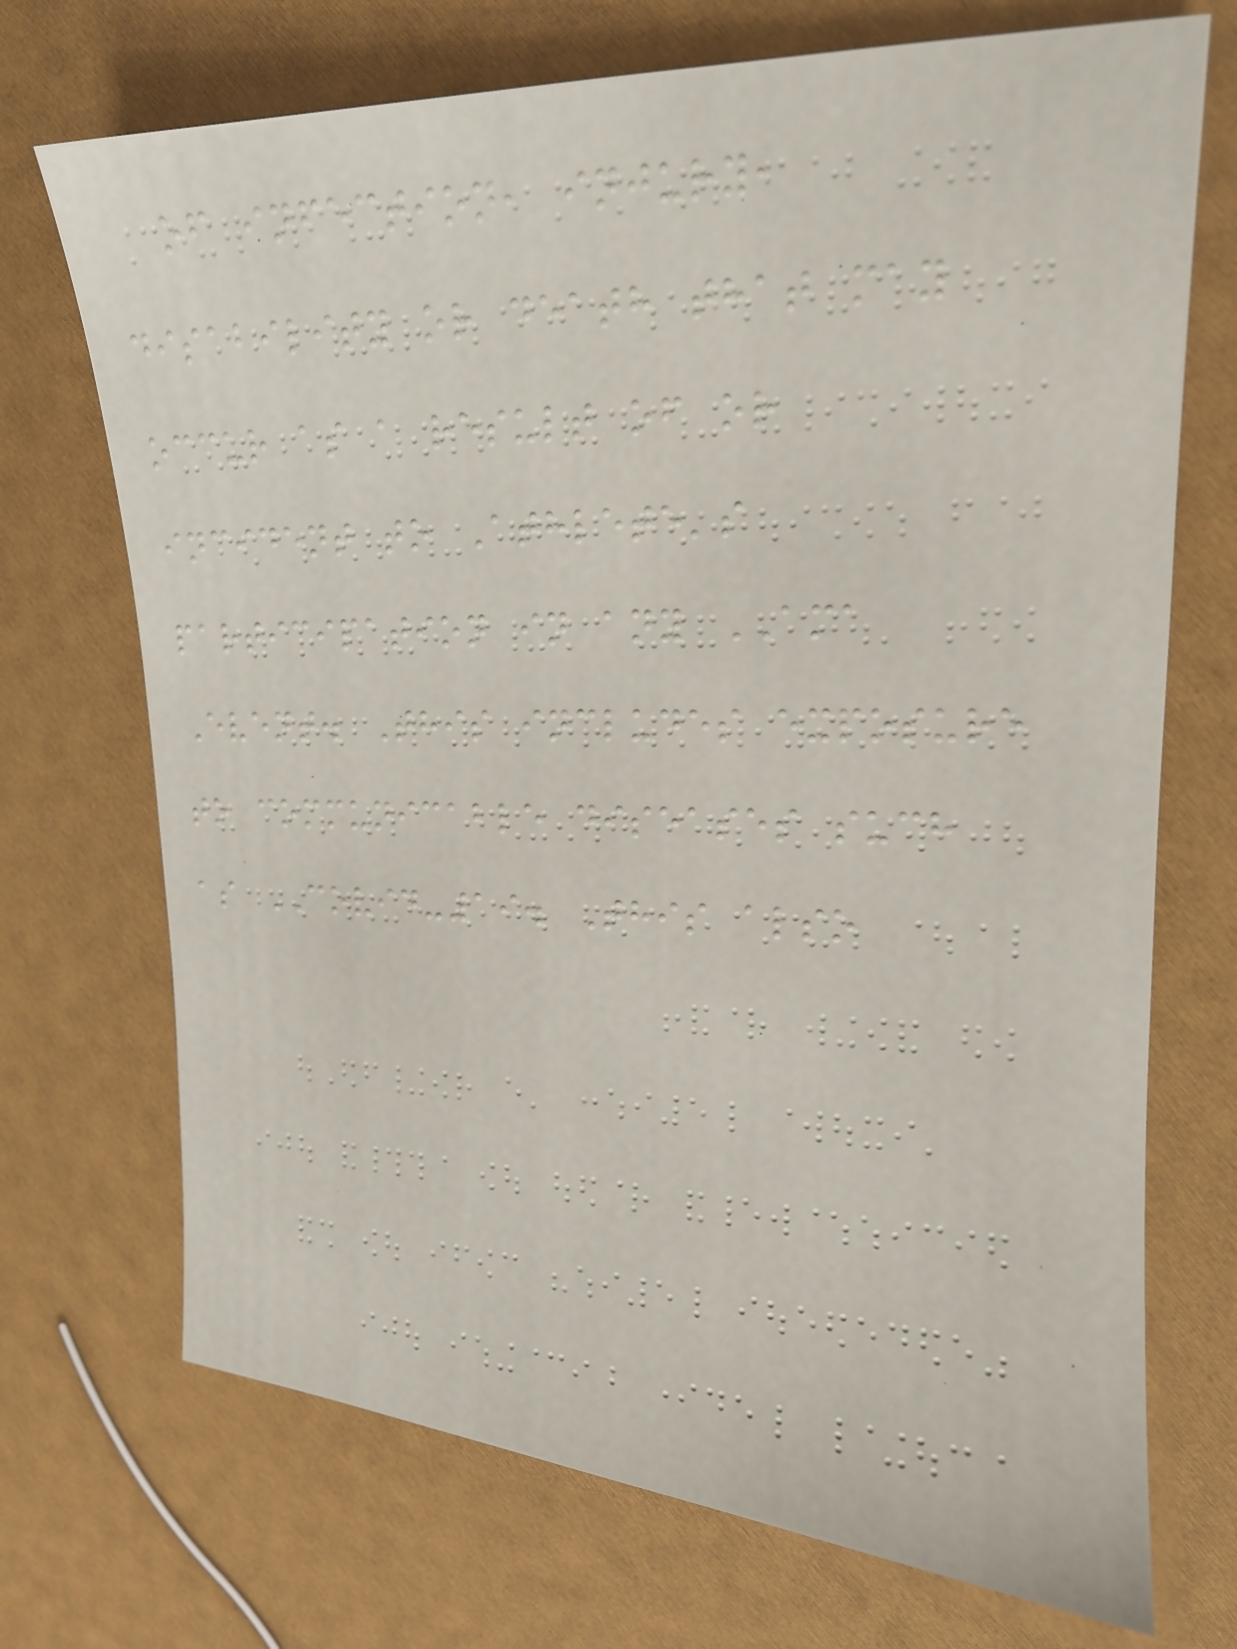of infection, injury,
disability or death that may
occur as a result of or
incident to Athlete's
participation in any AMA
Event. This includes exposure
to communicable diseases such
as COVID-19. This also
